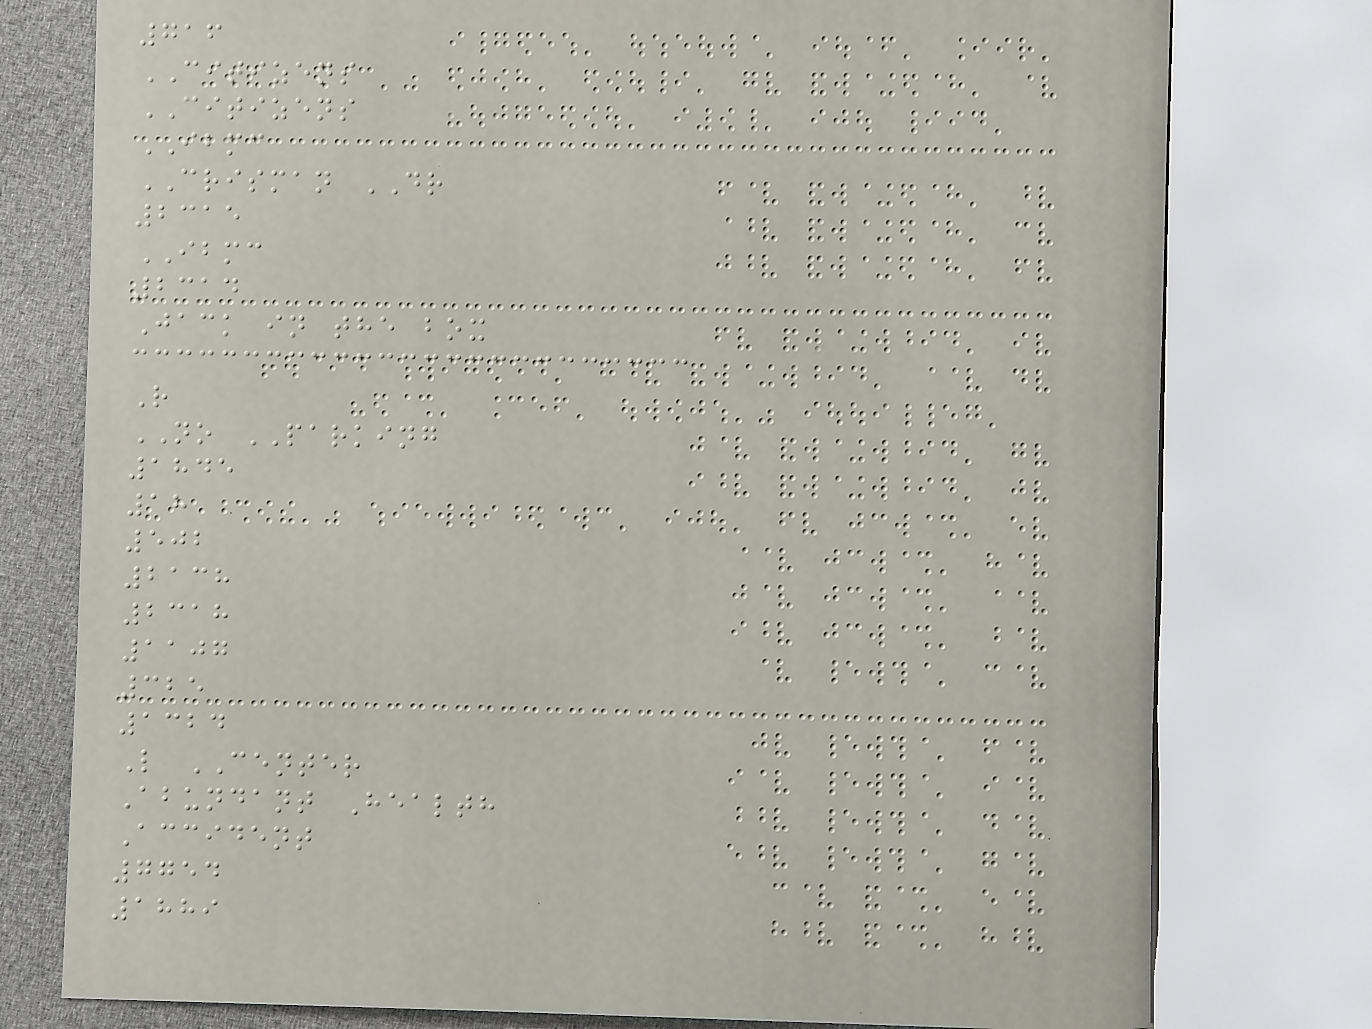716
CITIZENS
CITIZENS
IBMC
CRISMAN DR
2315
IBMC
2314
Jack in the box
R
NO PARKING
1845
18
502
2138
2318
1107
325
1324
L CENTER
Abundant Health
Accident
7754
1889
